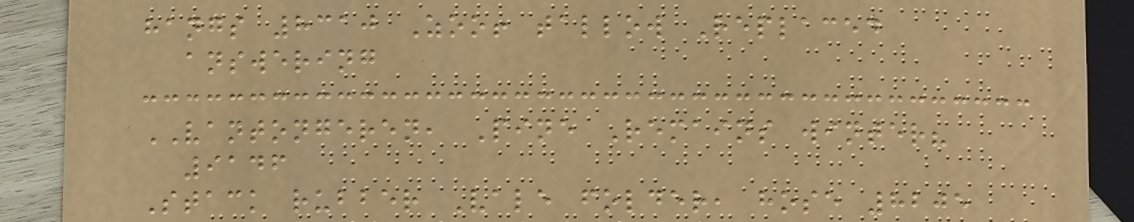hangs 8310 Zoo! tallow Replaced
answering
VANTONGEREN, Pine Remains winter?
9146
Stack rubber Vale folder, hose 8205
